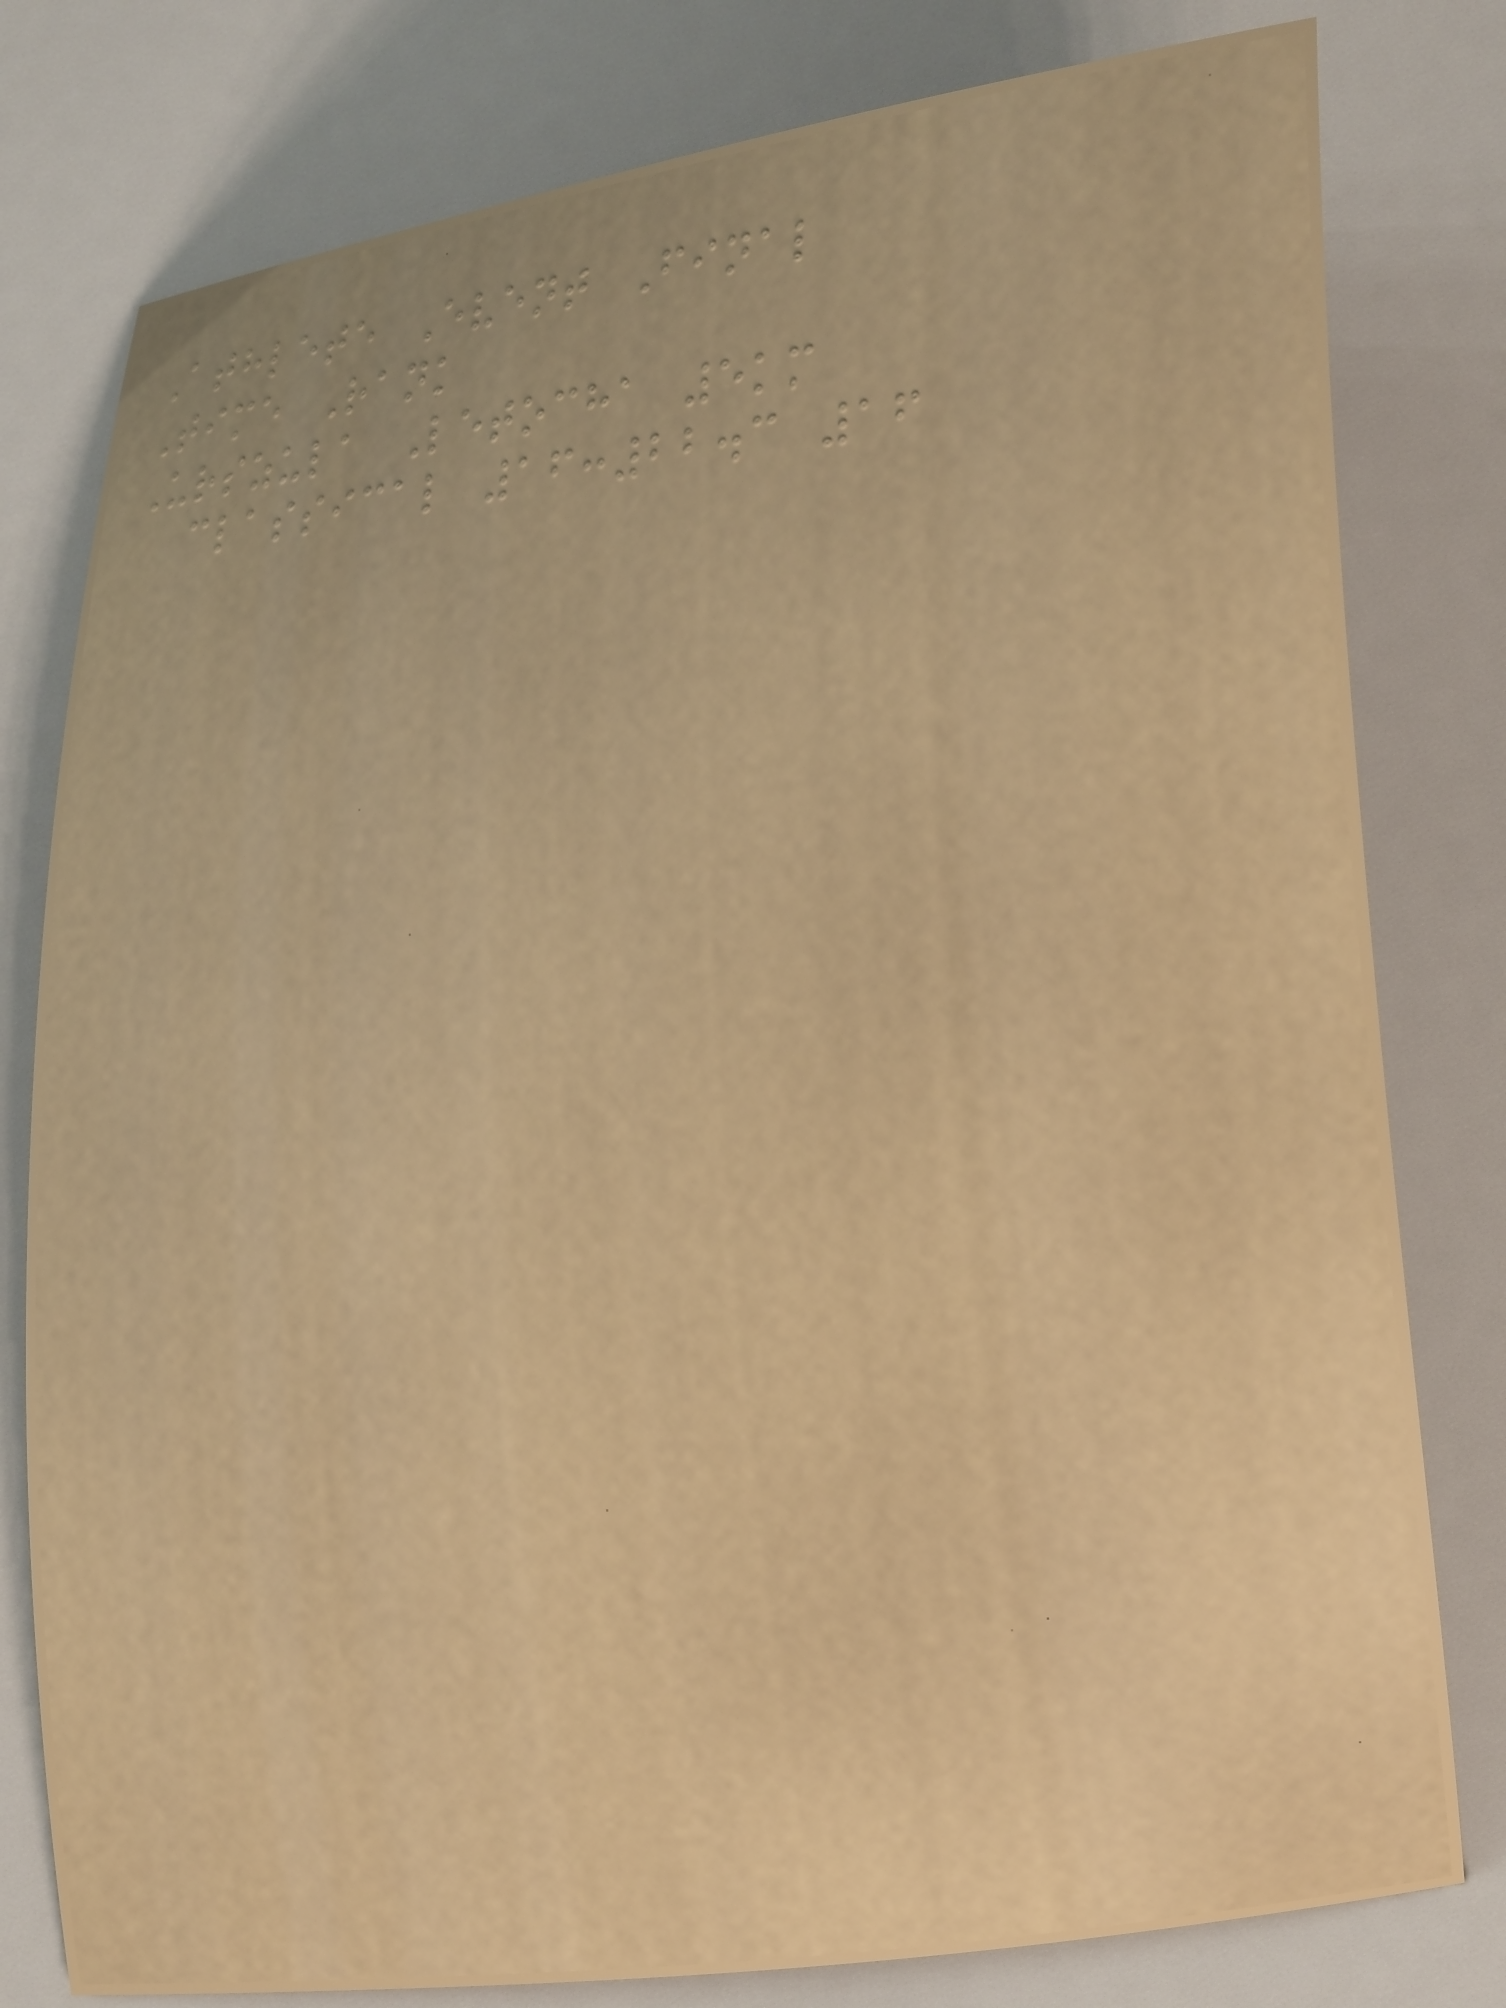Athlete Event Final
Time Rank
Urszula Letocha 5km
classical 16:22.3 16
